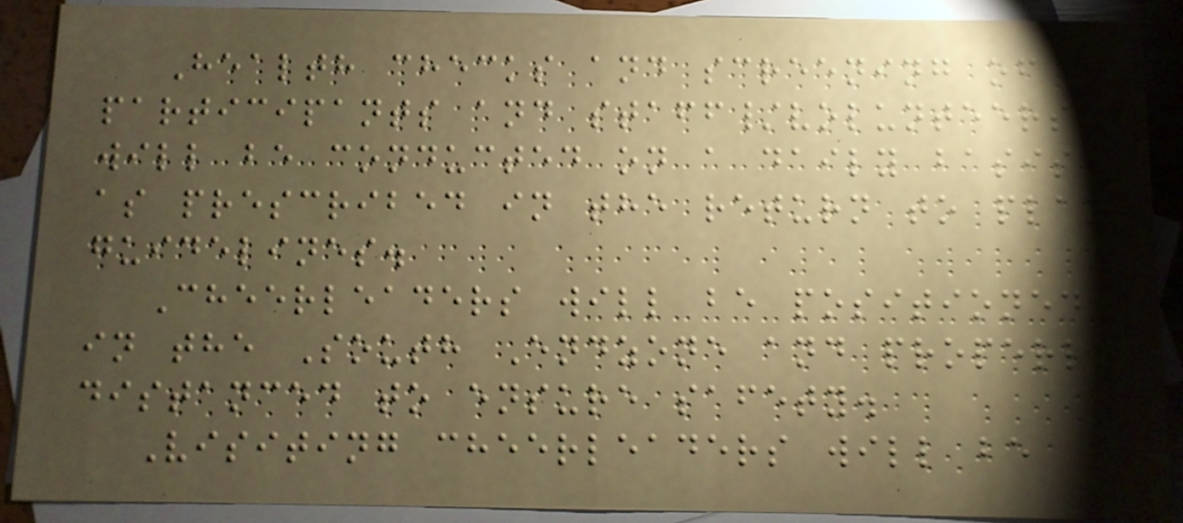Health checks and screening of
participants and staff/volunteers
will be conducted on a daily basis
as prescribed in the return to play
guidelines.
Cheerleaders will be positioned
in the South Endzone and properly
distanced to ensure safety.
Visiting cheerleaders will be
